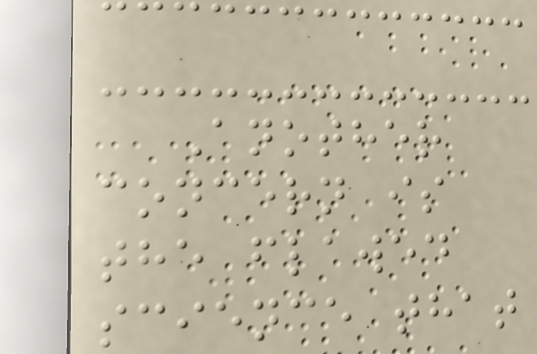Another
concern is
the flawed
science that
